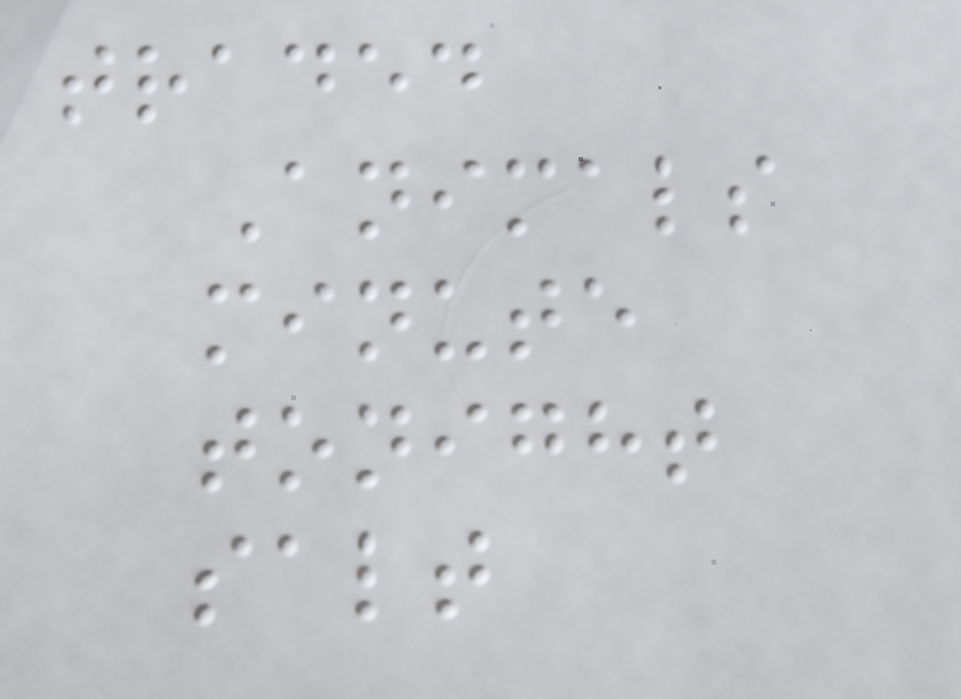traded
Animals
minute
tonight
salt
